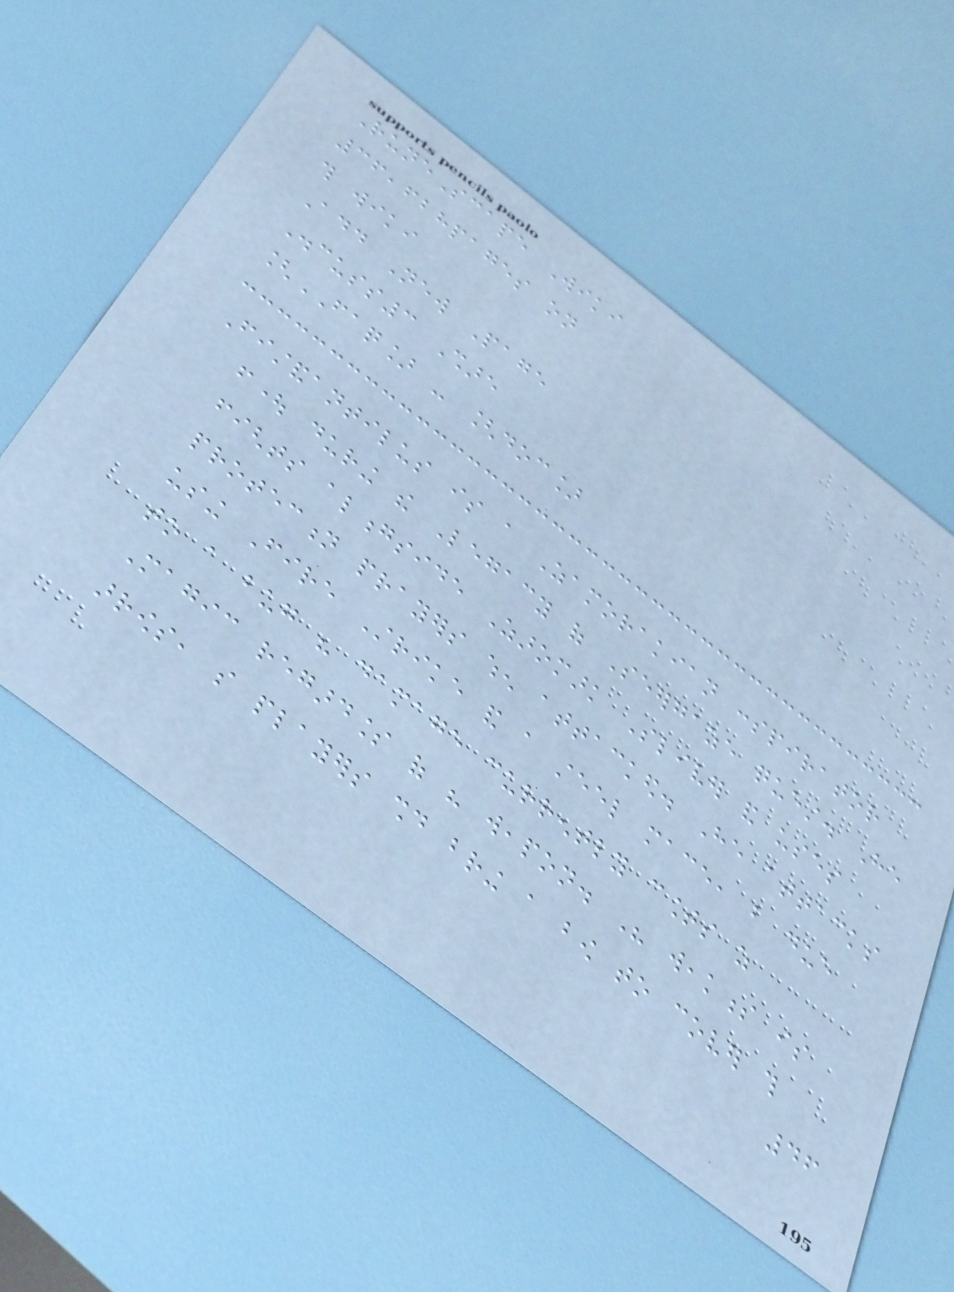RuneScape Wiki
36,628pages on
this wiki
Add New Page
Discuss3 Share
[FAQ] - [doc]
Fistandantilus is a Zamorakian conspirator
fought during the Legacy of Seergaze quest. He
fights alongside Zaromark Sliver and uses
protection prayers when attacked. He attacks
using Fire Strike and a steel mace, but due
to a bug his damage currently counts as
Magic regardless of his weapon. His weakness is
arrows, so players should bring a bow to cover this
46
